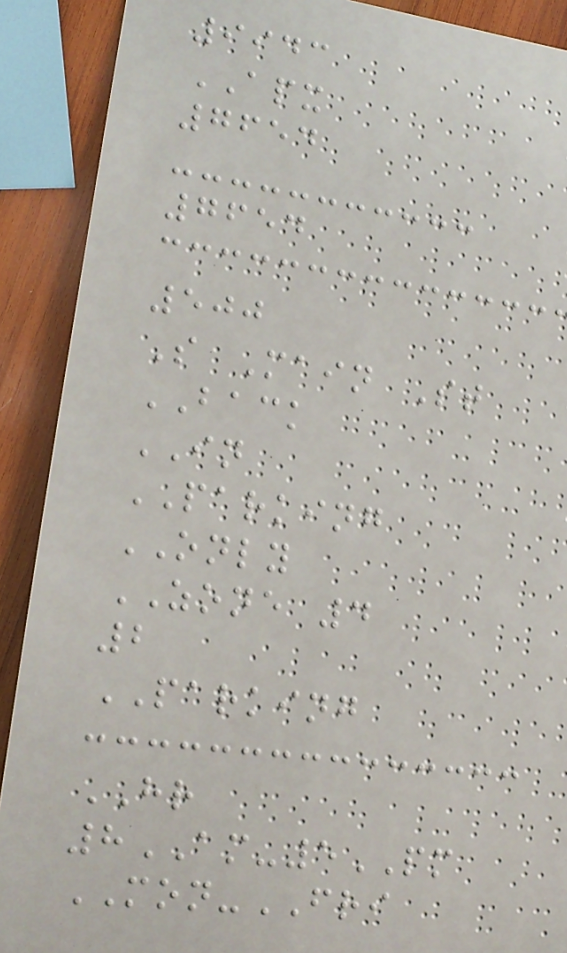9943
APX
7654
7654
500
S Main St
BACK
IN
PARKING
ONLY
ZONE 4
2
PARKING
HR
8AM-5PM
MON-FRI
